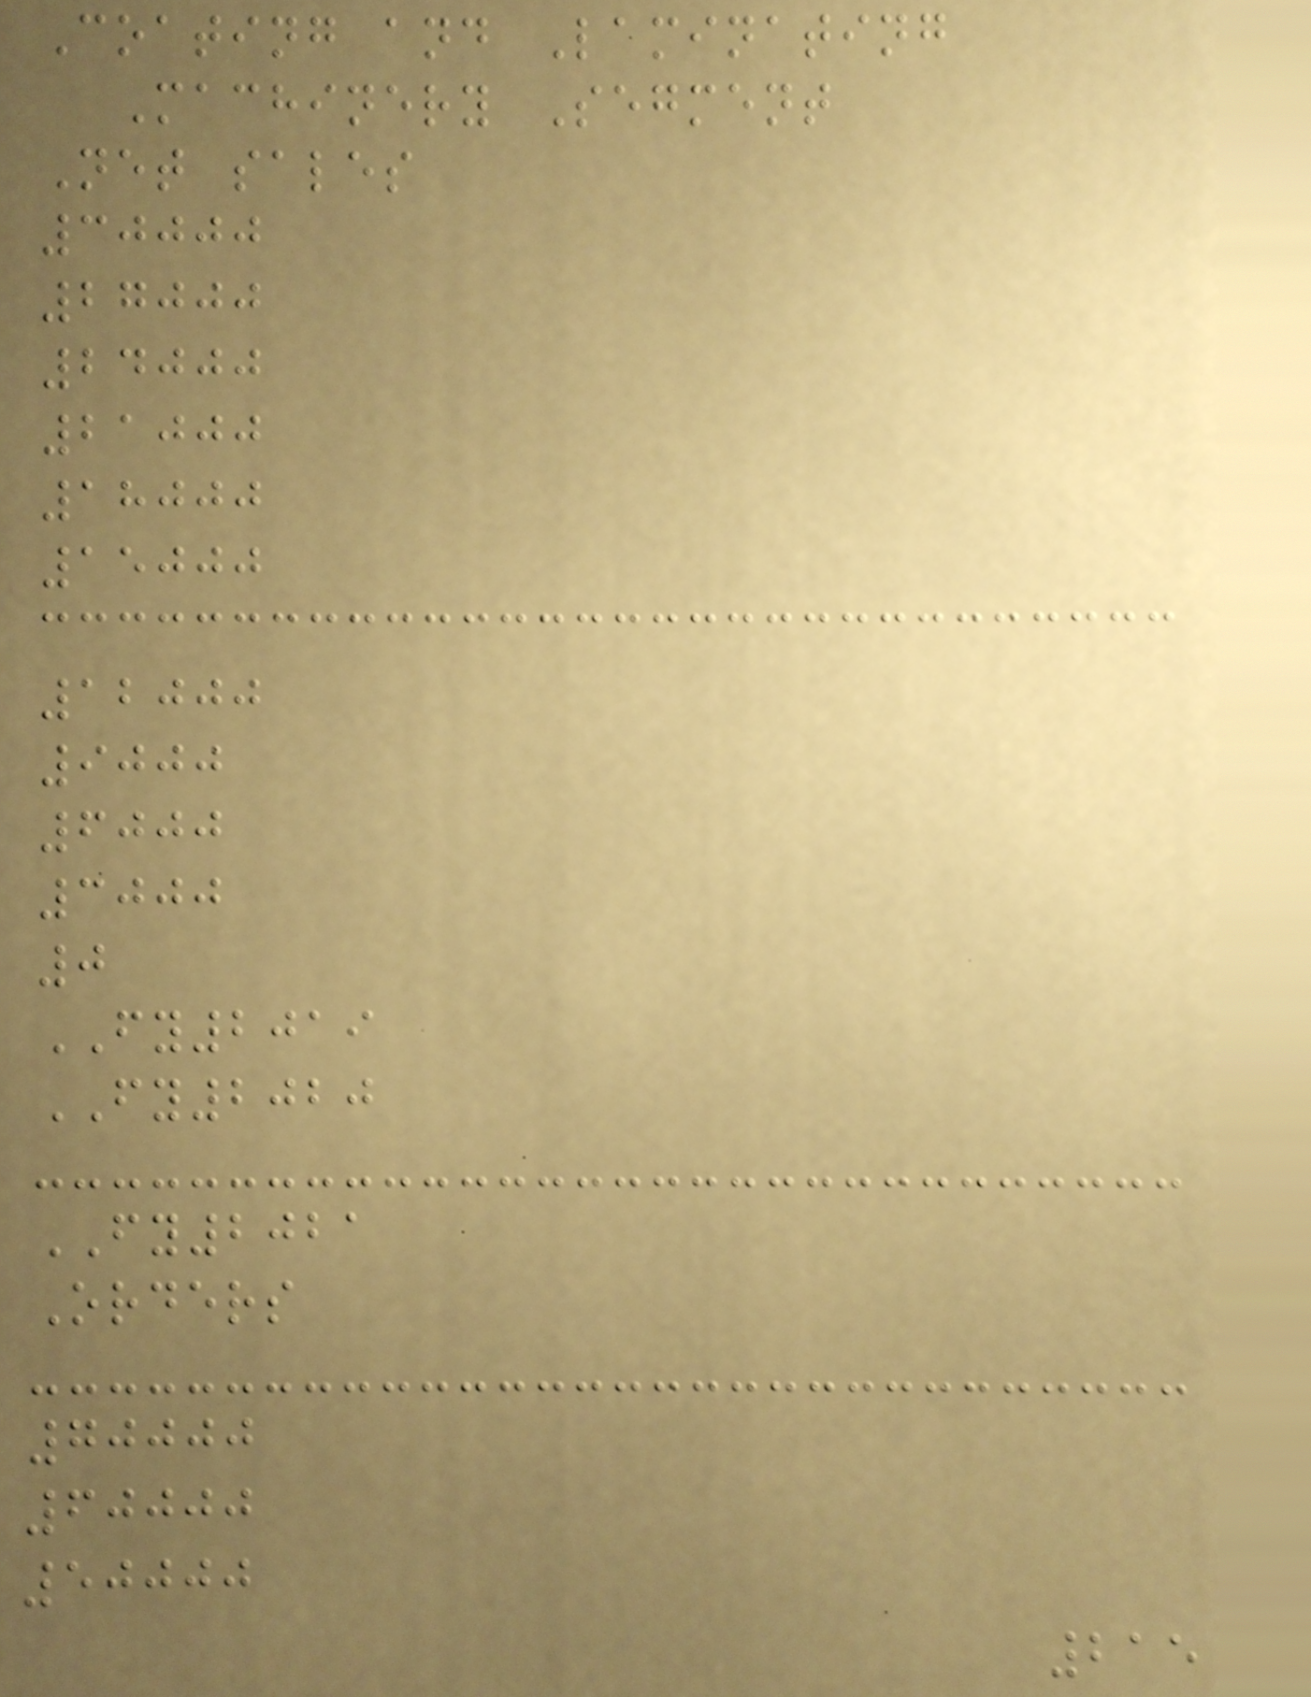Coating and Laminating
Machinery Segment
Net sales
30000
27000
24000
21000
18000
15000
12000
9000
6000
3000
0
FY2019
FY2020
FY2021
Orders
70000
60000
50000
215
